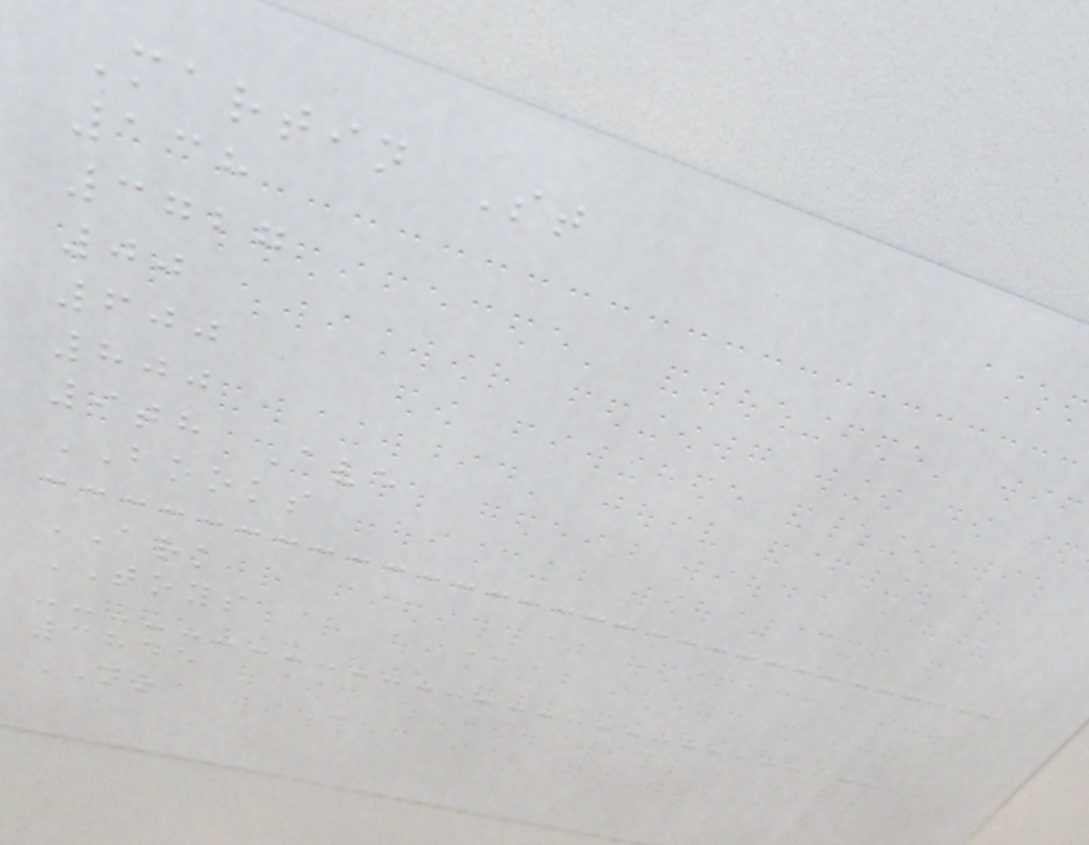Martin St
138
3727
00
600
800
9th Ave
BOOKS
ARK
TOYS
3845
NO
